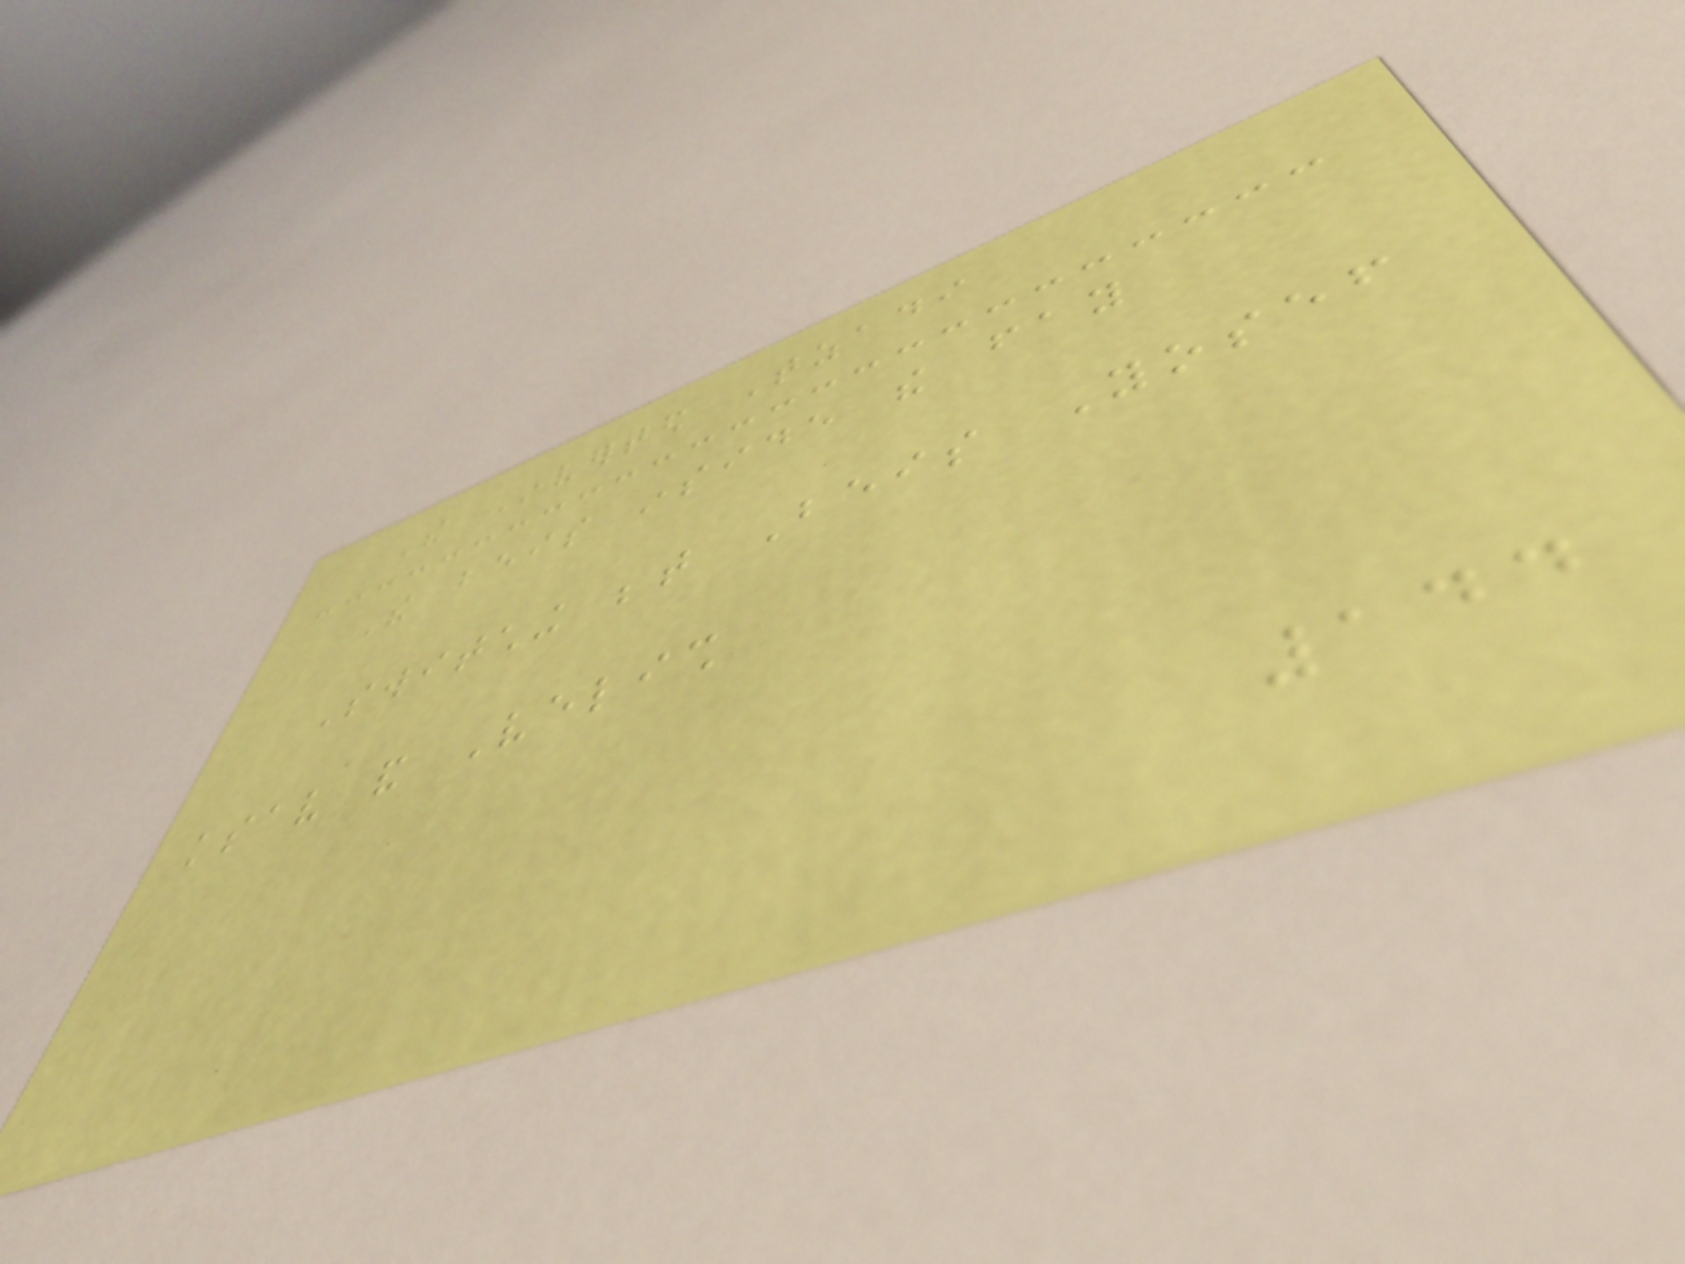The Inverted Tzadi
The beis inside the fay
Switching between Beis Yosef
ksav and Velish
144
